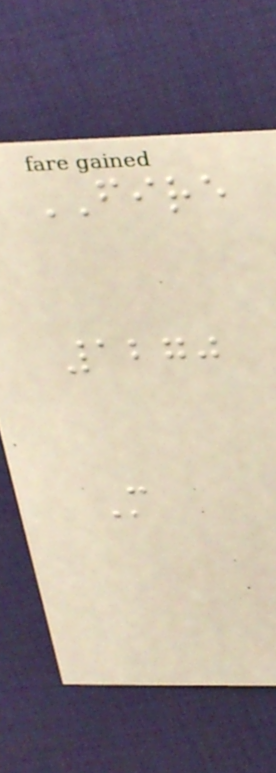FIRE
1270
M
